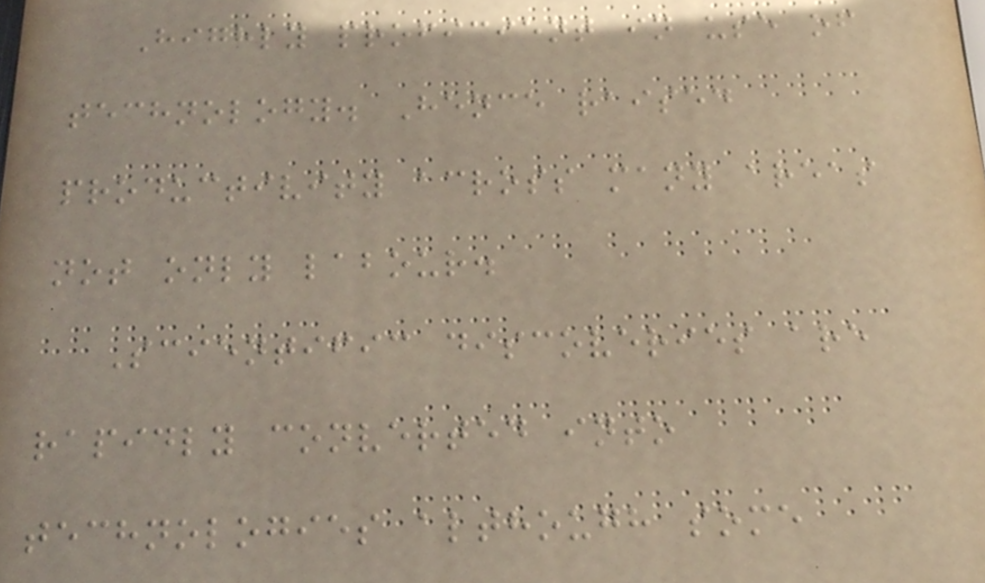Highly proficient in use of
technology. Hence raised
productivity across many areas
not only labour.
Scientific discoveries are
rapidly converted into
technologies although some
